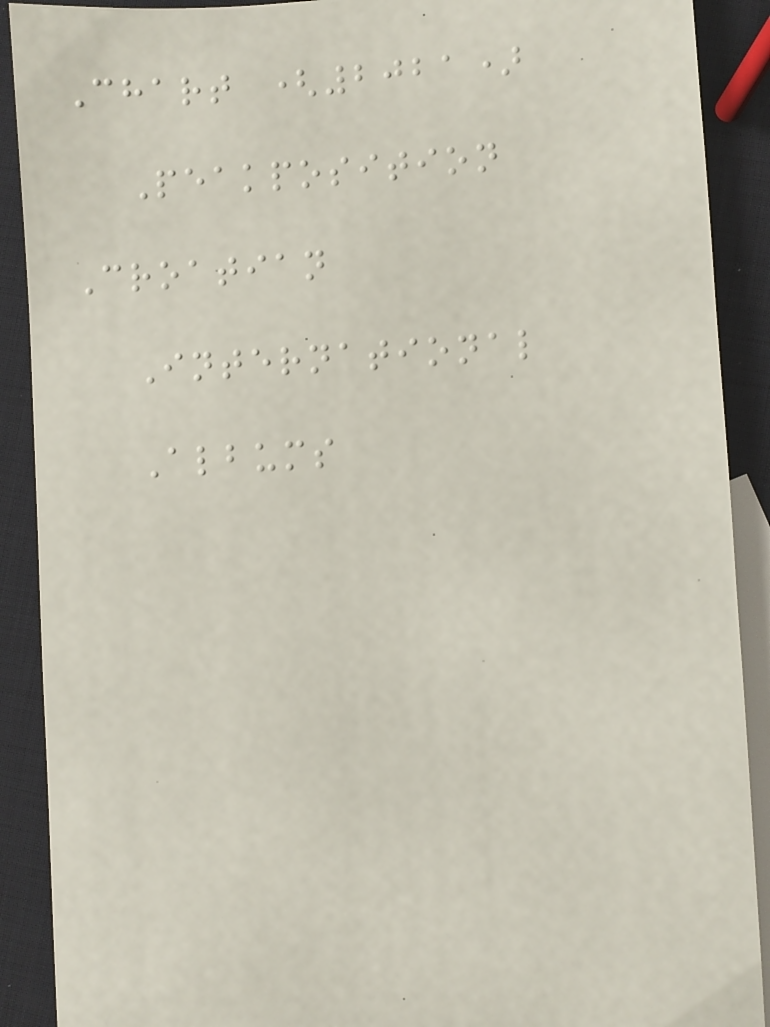Chart (2021)
Peakposition
Croatian
International
Albums
